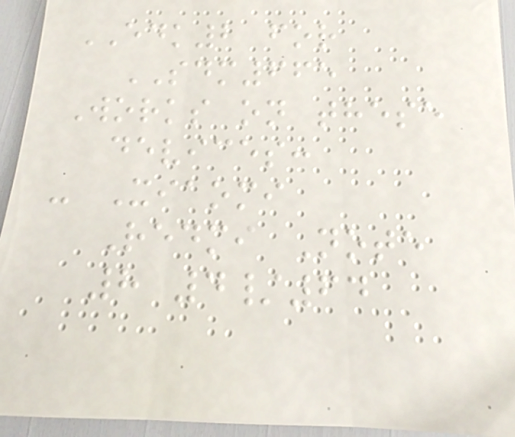EDK2 for
SDM665
Works on these
devices:
- Xiaomi
Redmi Note
8 4/64
